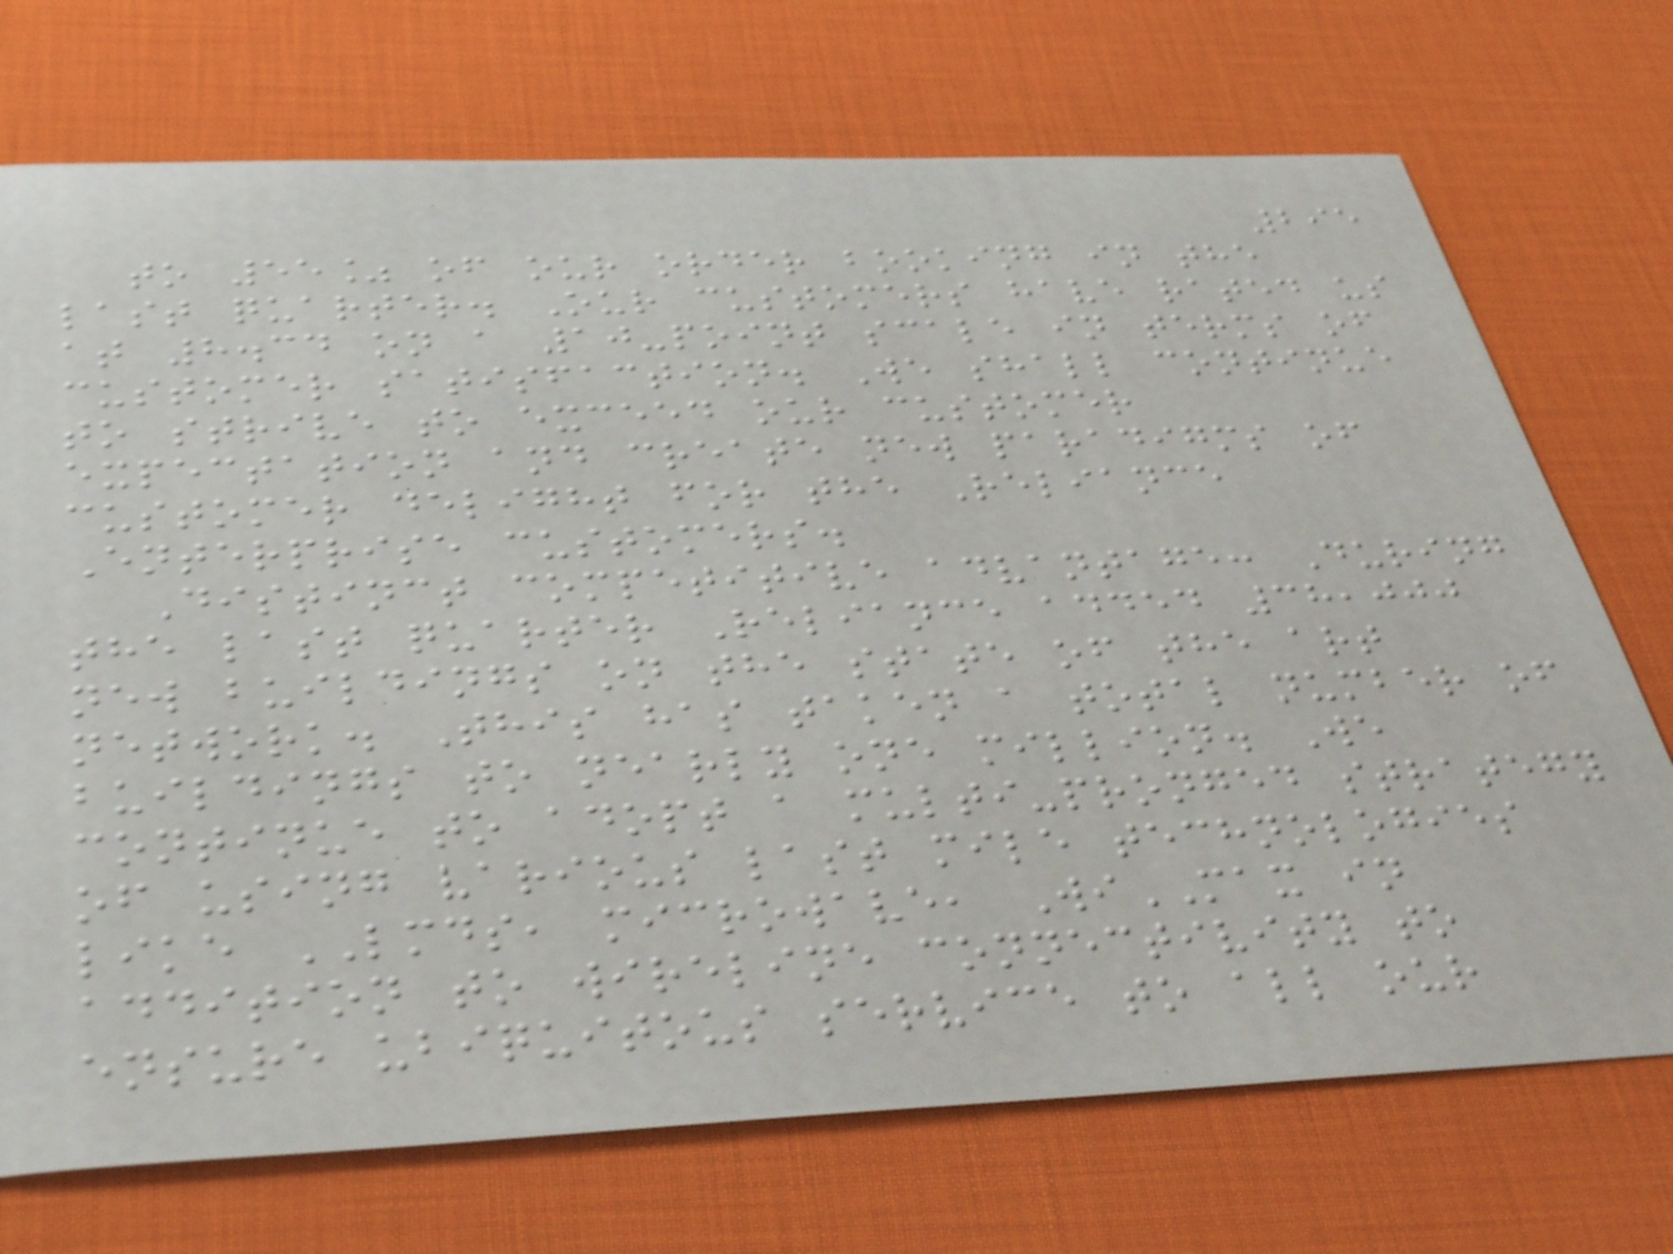295
to 55% of our order booking in the
last quarter. Our customers have rated us
at 8.34 on a 10-point scale in terms of
customer satisfaction. We shall continue
to strive to exceed our customer
expectation and create new paradigms of
customer delight for the Reliance
Enterprise customers.
Distinct competitive advantage: During
the last quarter Reliance added 38,000
new buildings on the state of the art
network. This has taken a total number of
buildings to nearly one million. We
continue to adopt a multi-pronged strategy
of using various last mile technologies
like LMDS, microwave, WiMAX in
addition to wireline connectivity to
ensure ubiquitous service to all our
